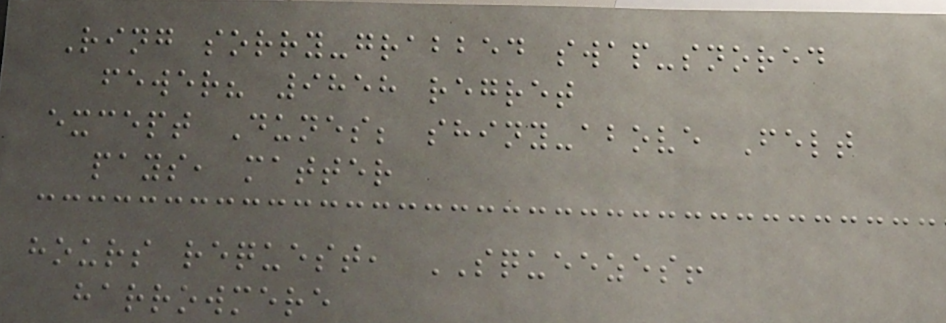Ring sorry-grabbed swap-snored
fewer? 9858 regret
except Dunes; shiny-above Felt
pays, matter
hours request, SQUEEZES!
harrowmere
